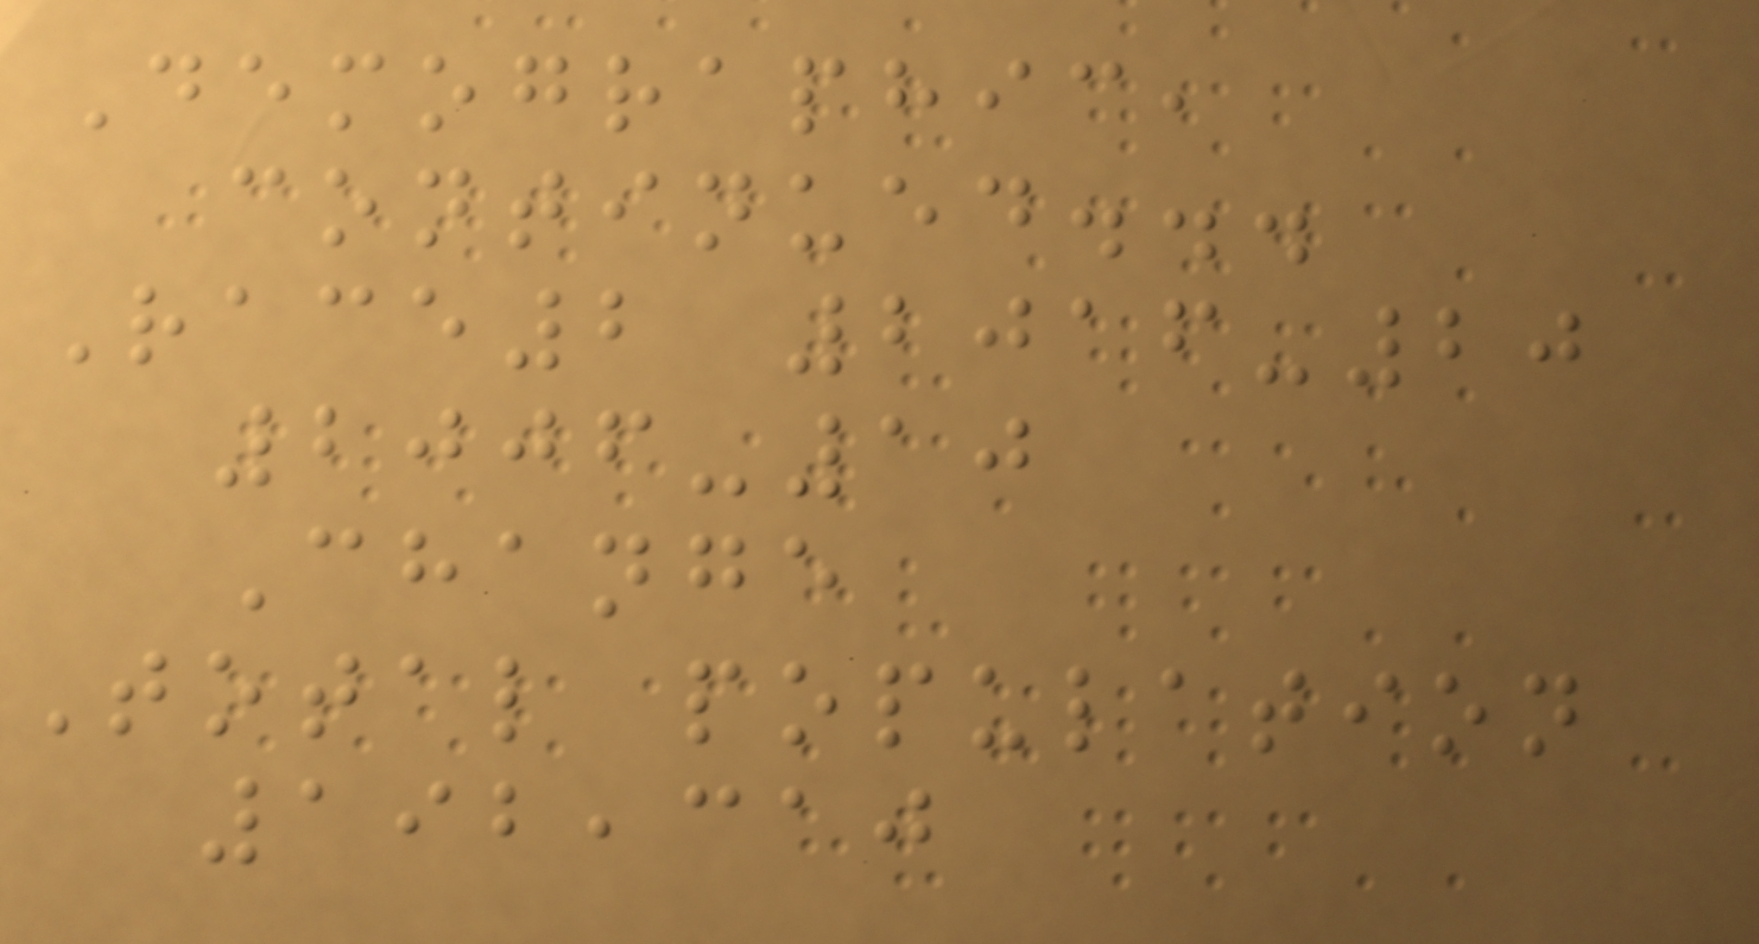Demographic,
continued...
Race2 2016-20
2006-10
Change
Total population
192,310
